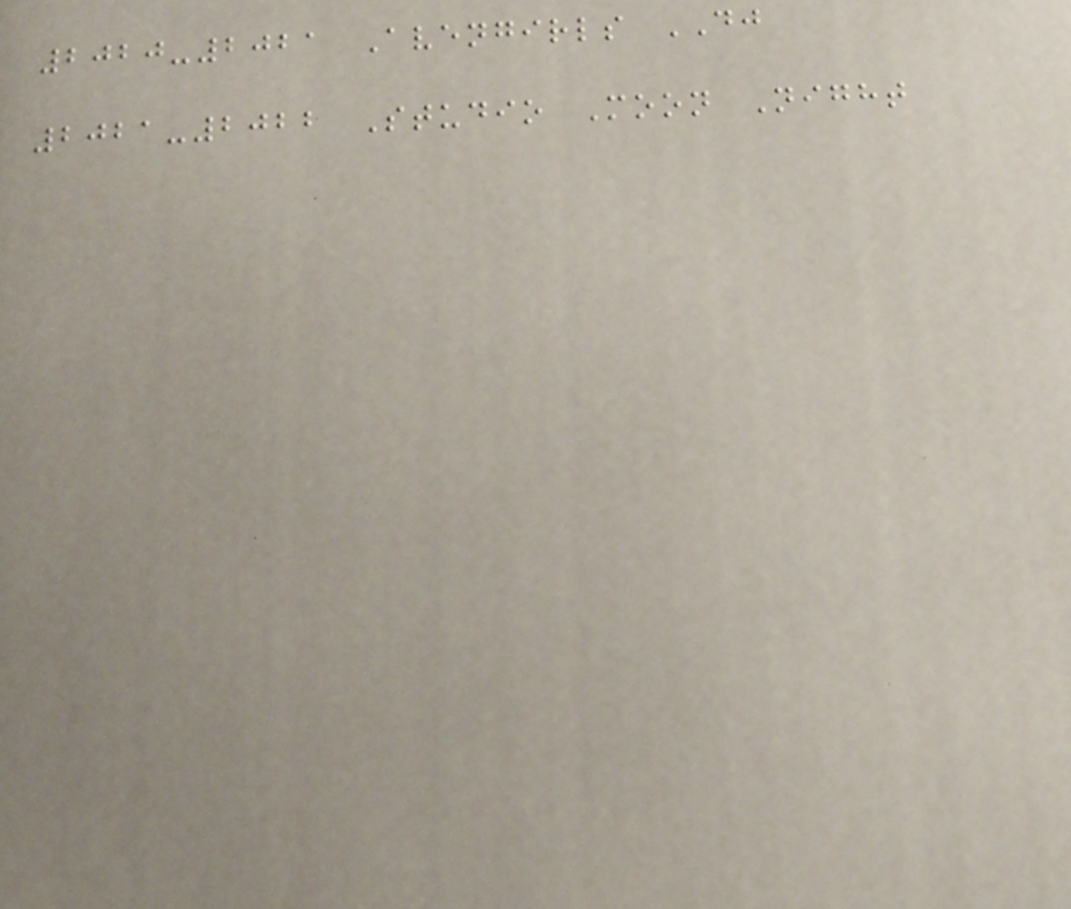2020-2021 Avengirls DJ
2021-2022 Studio Moon Night
